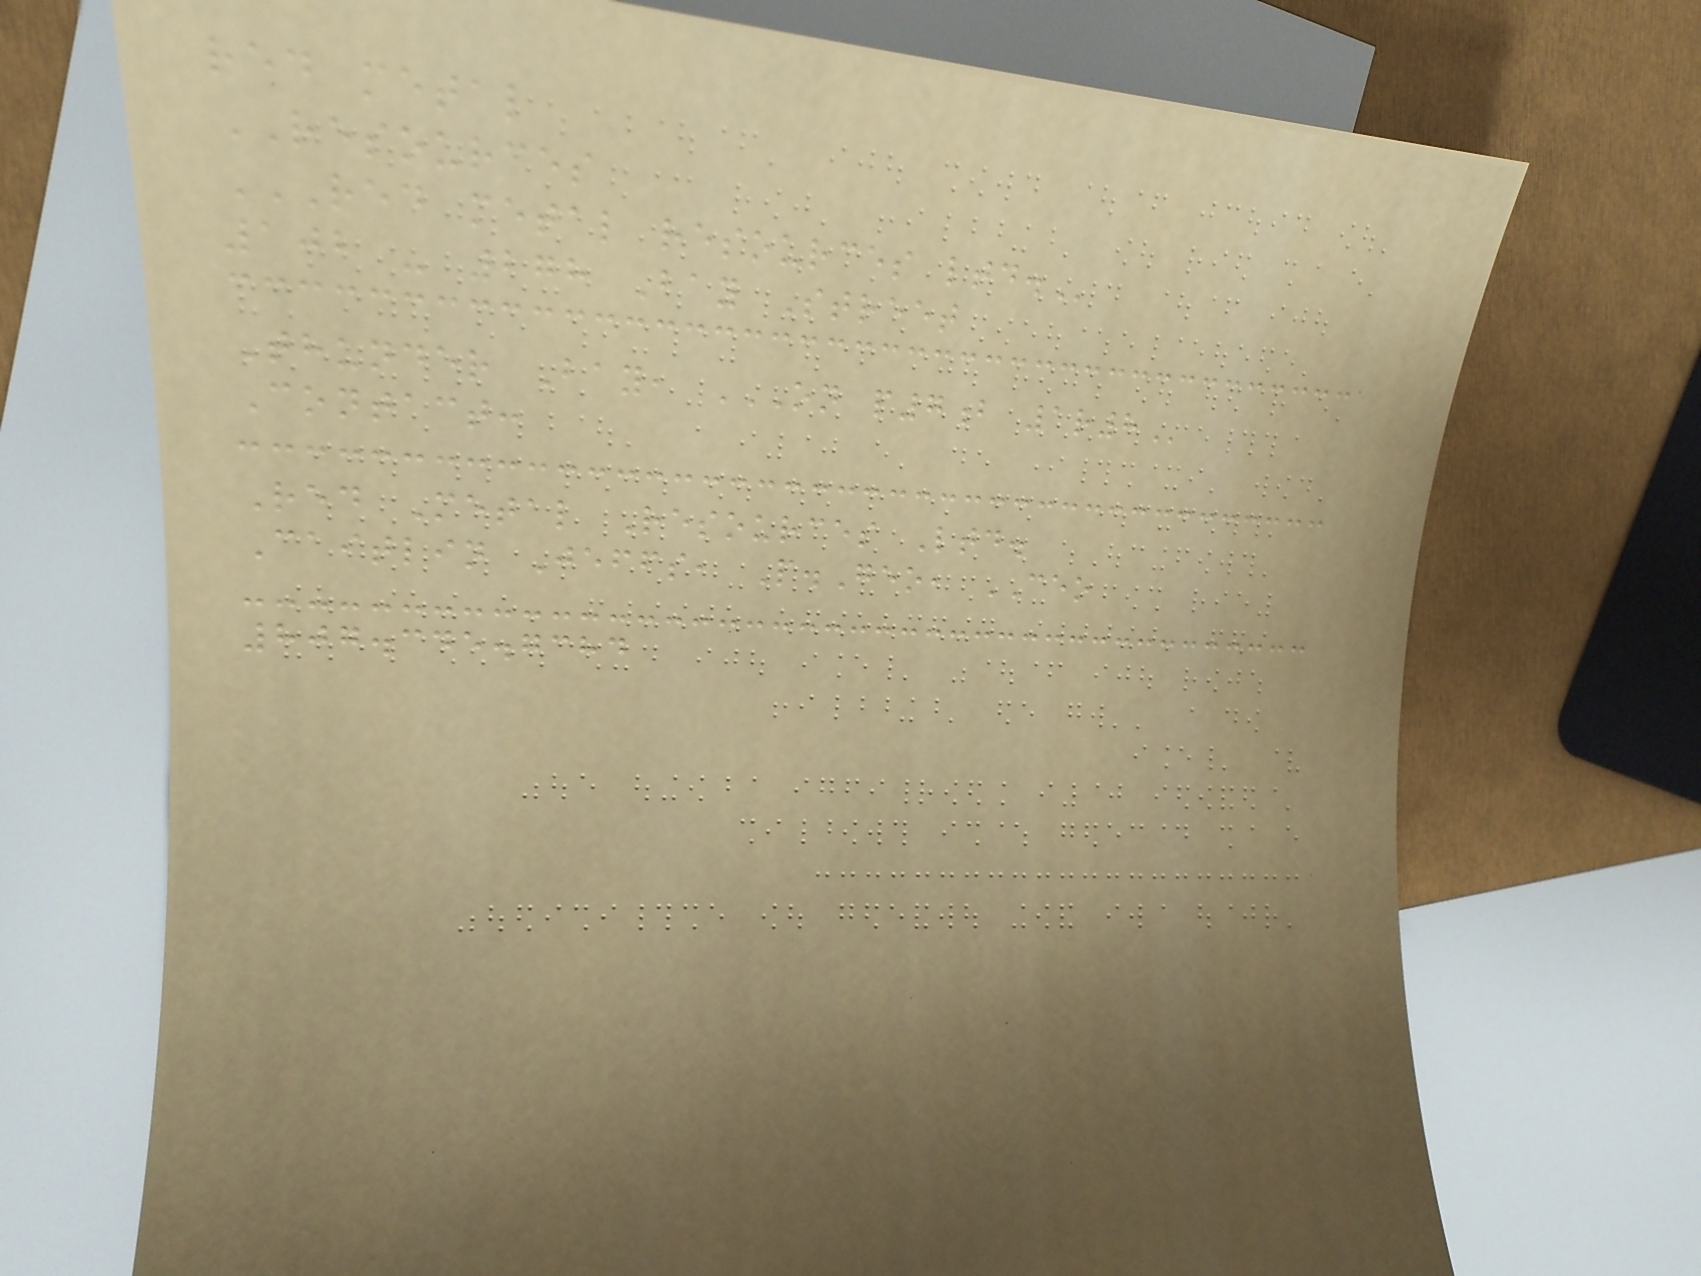red metal
RESOURCES
RED METAL RESOURCES LTD.
102 - 278 Bay Street
Thunder Bay, ON P7B 1R8
Contact:
Red Metal Resources Ltd.
Caitlin Jeffs, P.Geo, CEO
807.345.7384
